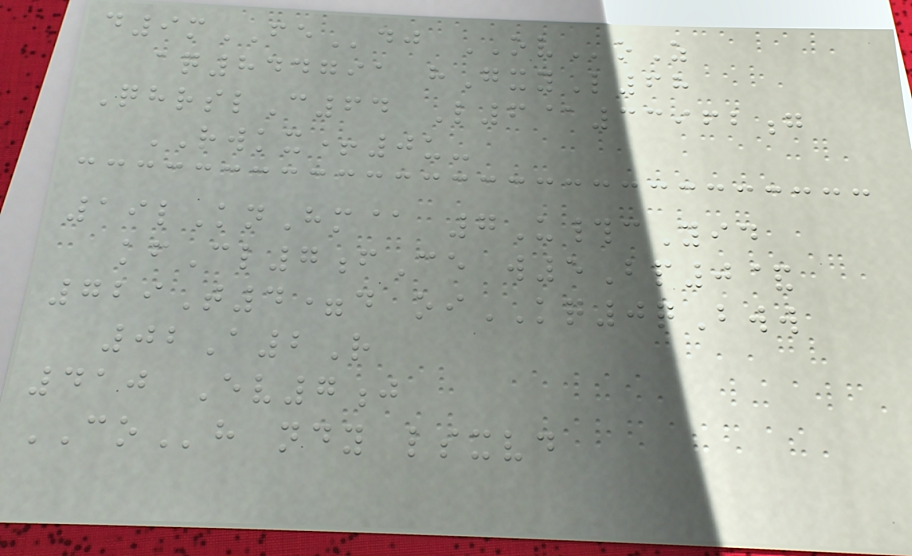d9mFEdj OVoZ
aq844791 hGxyL68
QhrslC64 L6@33962g
RWKX+0u-
19lKnHm@ 7U#cYid
kfCl7fCe w5Bp0&
729T4=d oiKQ0qBww
02A2R
410 Ev7j
COh ndy lsxvd
